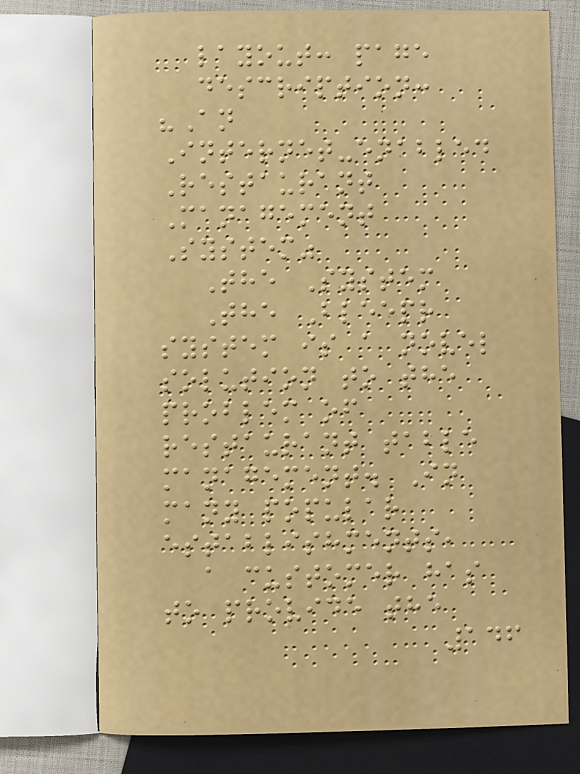layout: page
description:
"An
Internet-enabled
Restaurant
Management
System"
The System
The Bleepr
system is a novel
solution to the
problem of
restaurant table
management. In
many popular
establishments,
a customer has
to provide the
146
